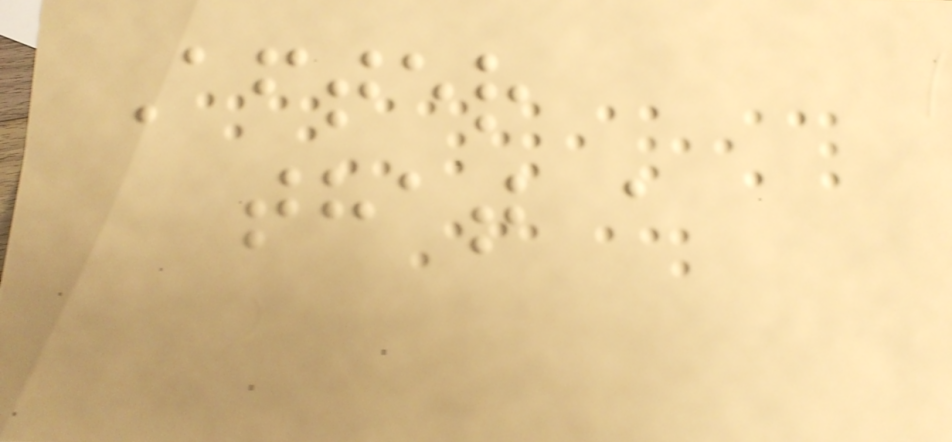After
that a
